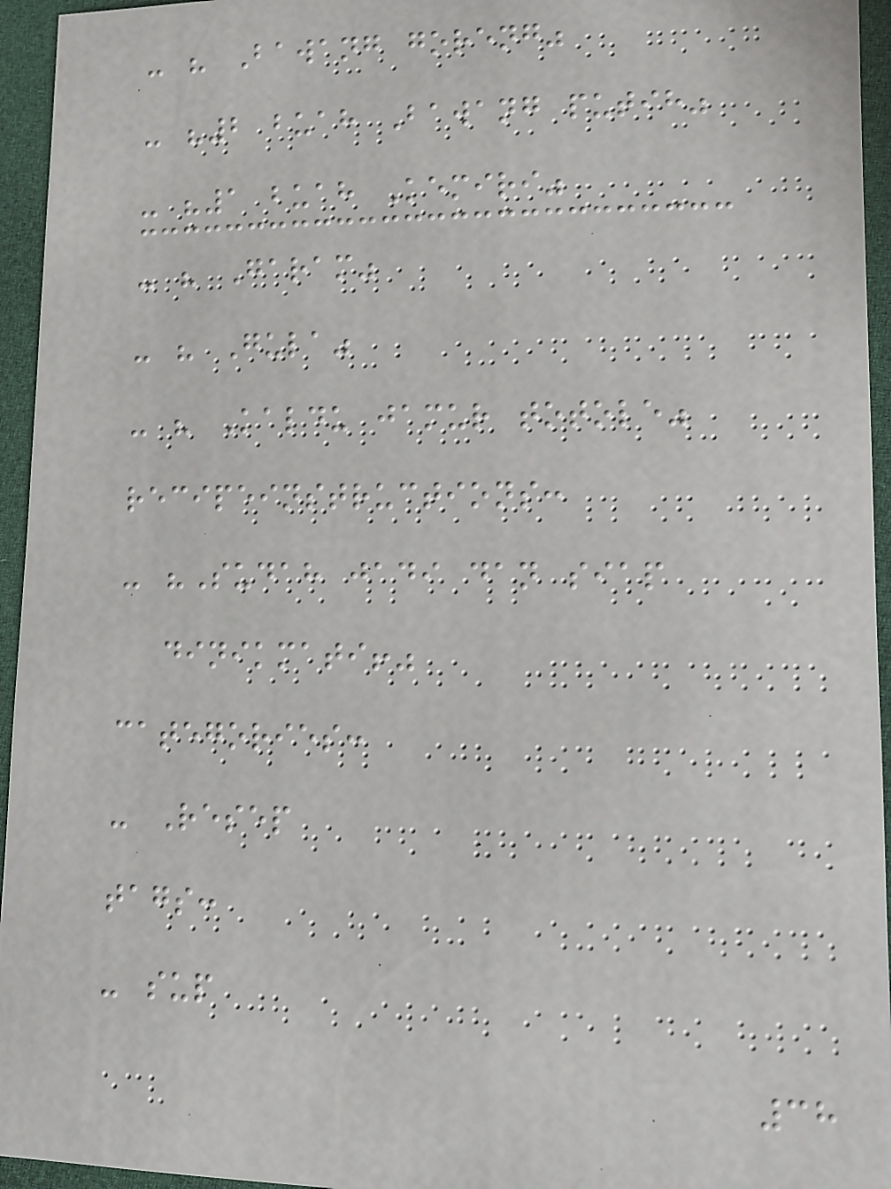- " Bawang goreng"
- "2 buah Bawang putih"
- "1 buah Kemiri"
- " Garam"
- " Gula"
- " Kaldu jamur totole"
recipeinstructions:
- "Sudah jadi dan siap
dinikmati!"
categories:
- Resep
tags:
- sup
38
